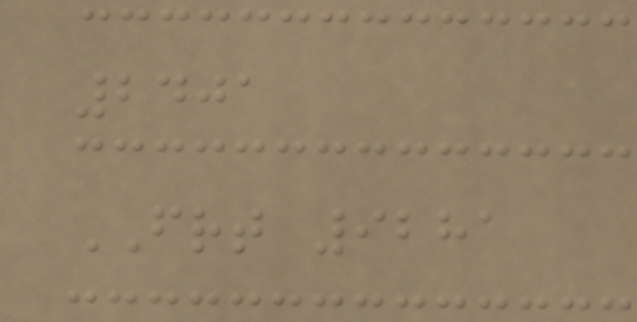2401
FRT 9281
